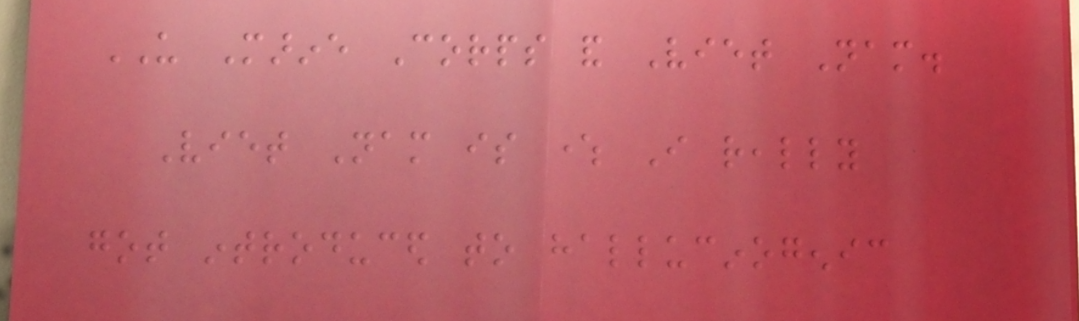US Marine Corps and Viet Nam.
Viet Nam is where I really
got introduced to hallucinogenic
